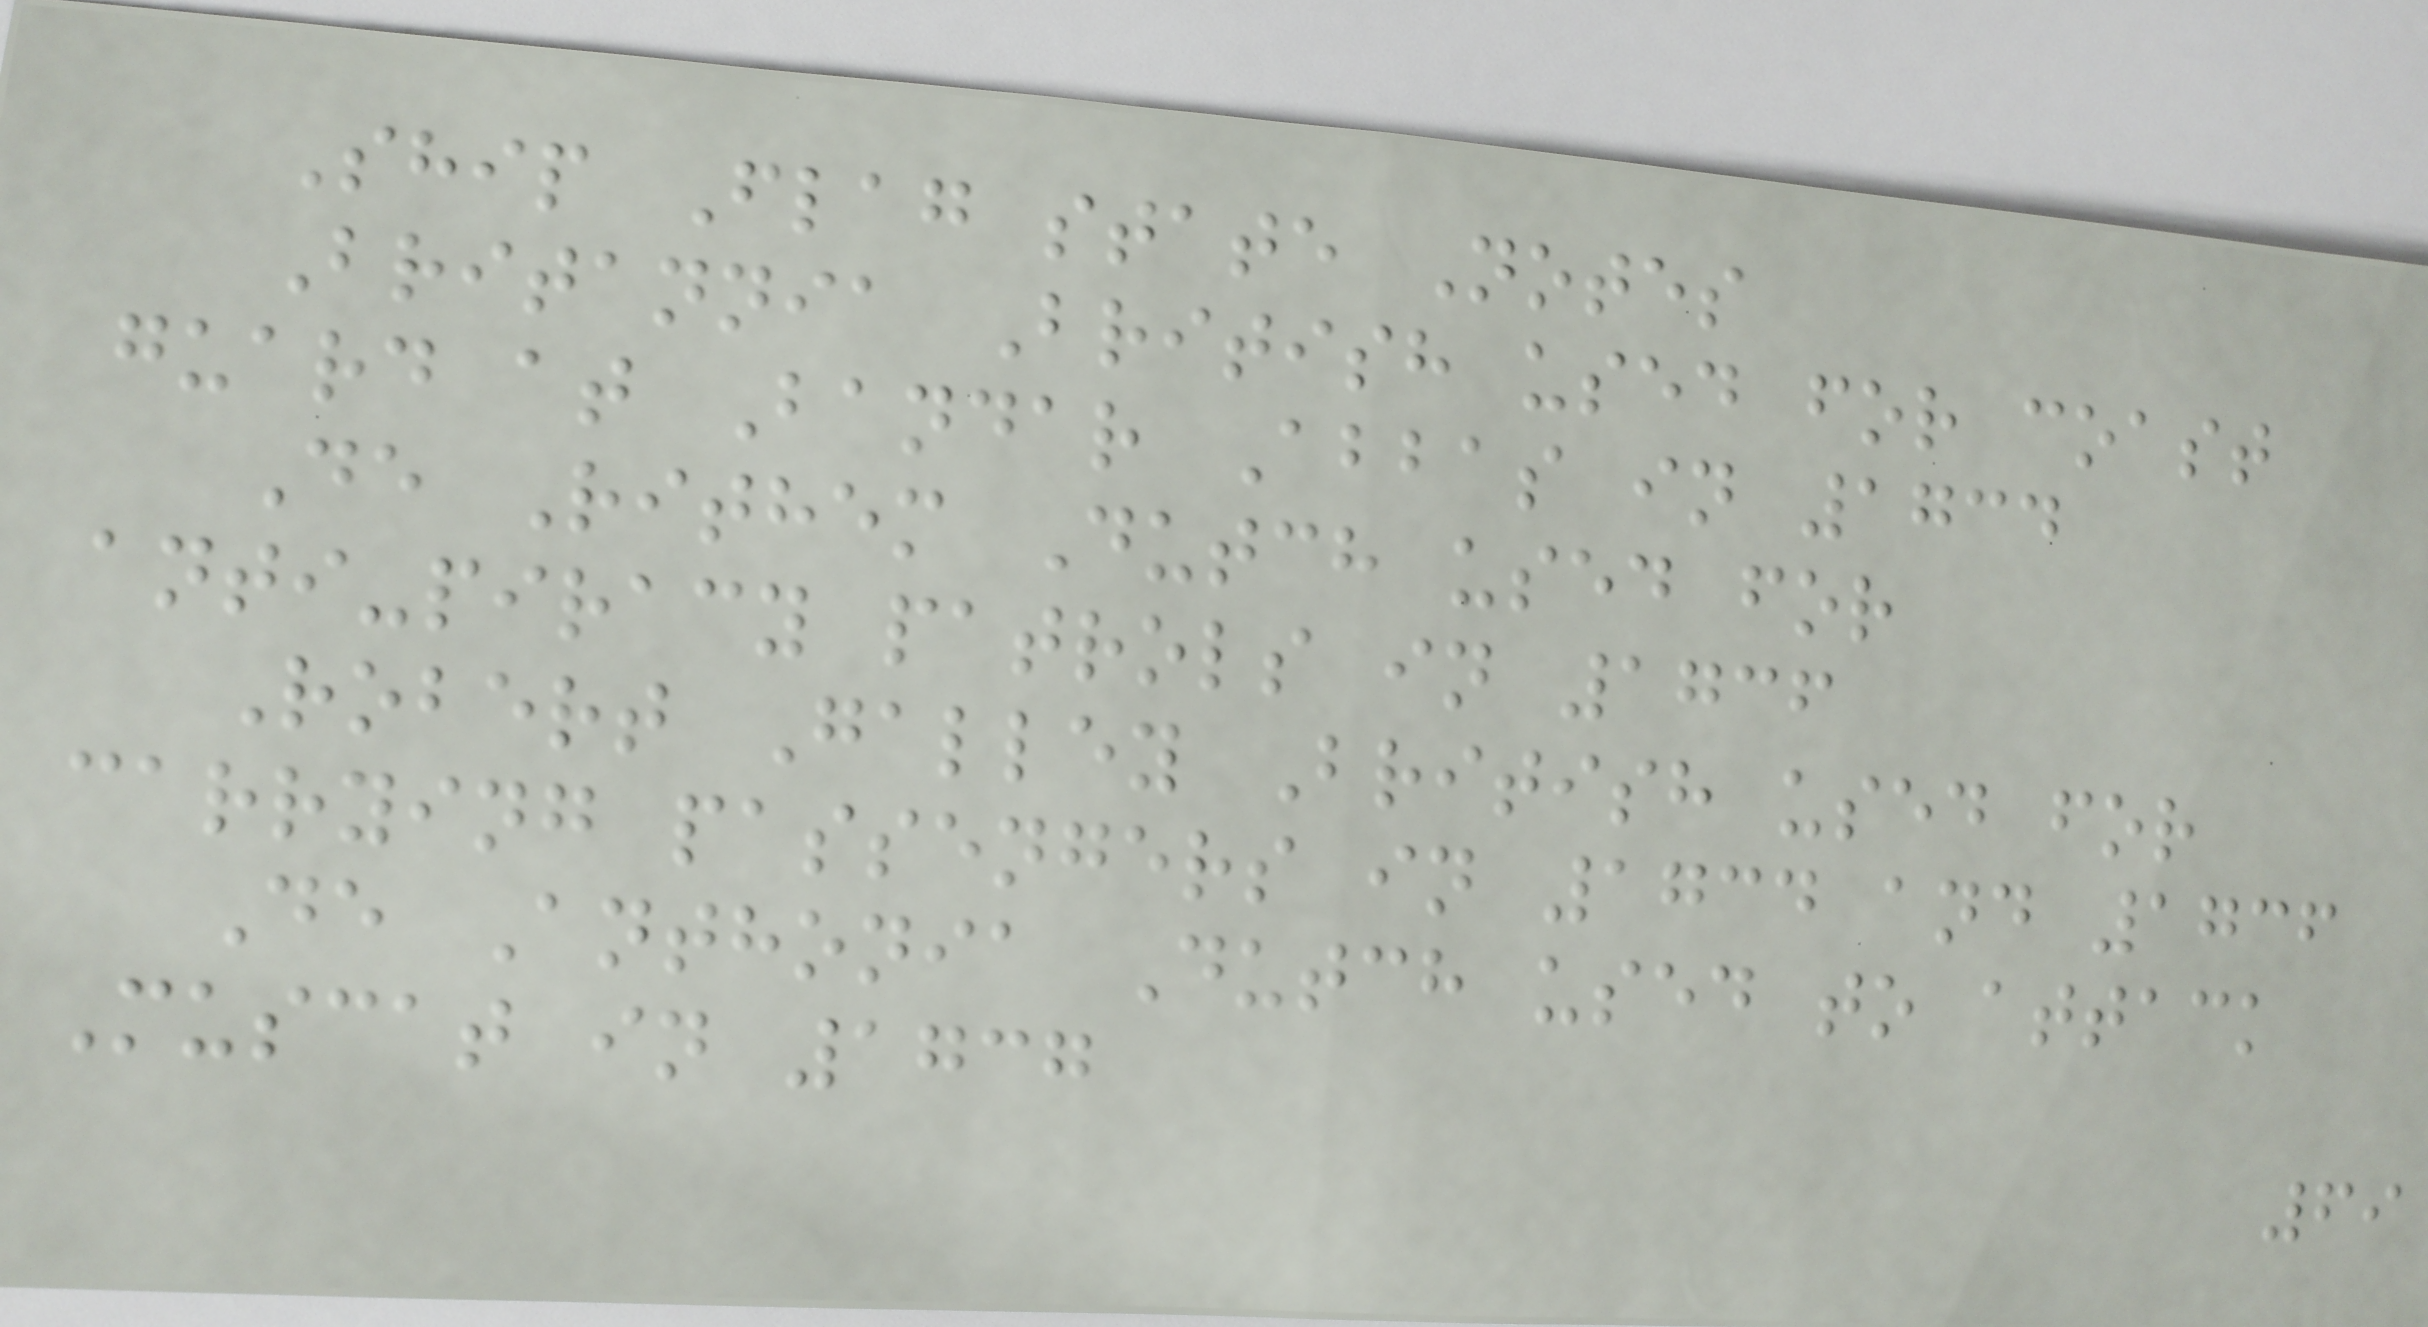Ship Flag state Notes
Britannia British used for coast
guard at Bandar Abbas in 1734
De Rithem Dutch used for
anti-piracy patrols in 1736
Robert Galley British used for
carrying passengers in 1734 and 1736
De Anthonia Dutch used to attack
Muscat in 1737
69
